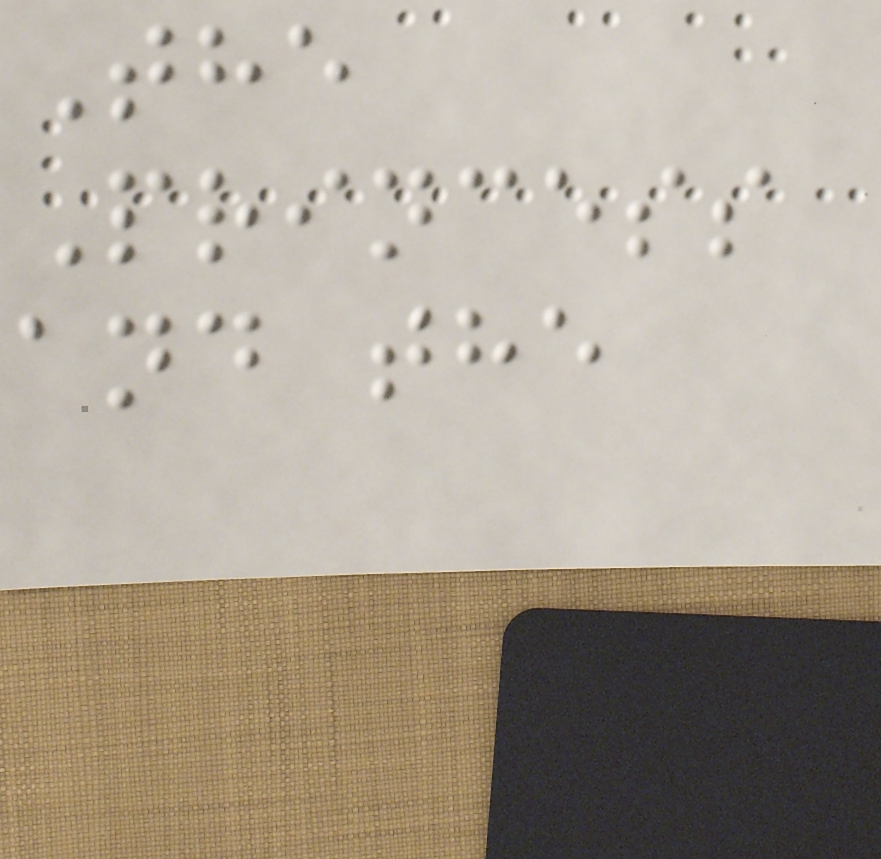The
Princess
and the
